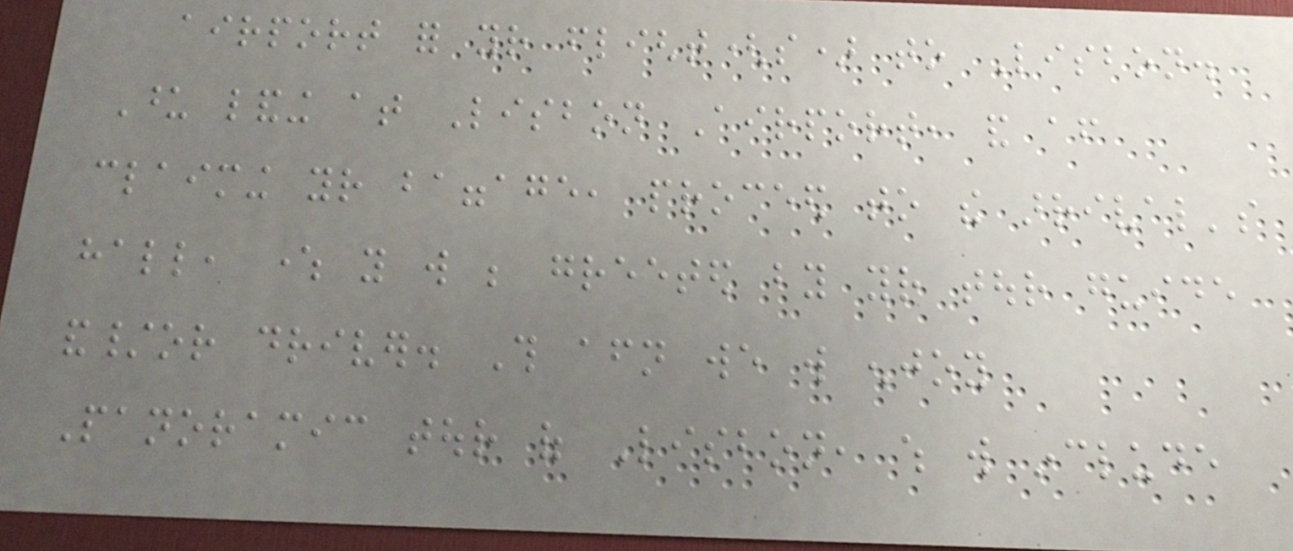airport for your flight(s) to Lisbon.
Upon landing at Lisbon Airport, and after
claiming your baggage, proceed to the arrival's
hall, where you will be greeted by your tour guide
and/or driver. This afternoon we will enjoy
Panoramic tour of Lisbon, which will include
